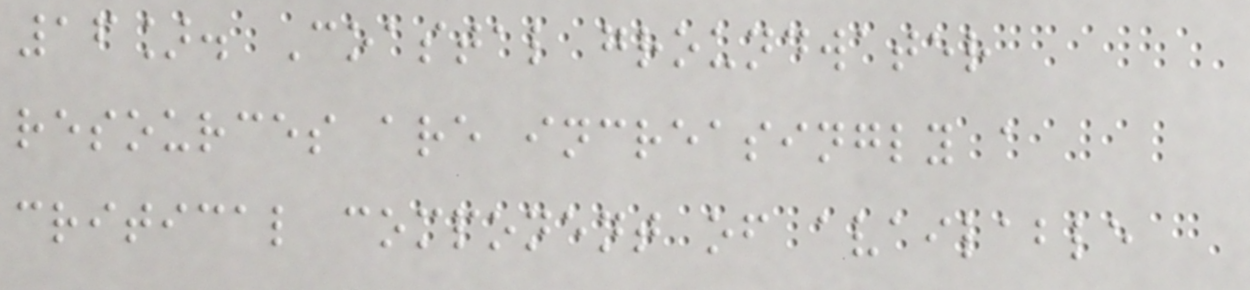16]. Coastal groundwater
resources are increasingly a
critical component of available
